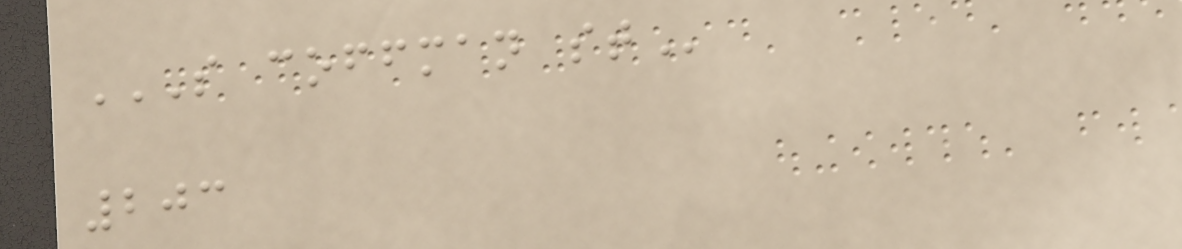S COFFMAN ST
203
